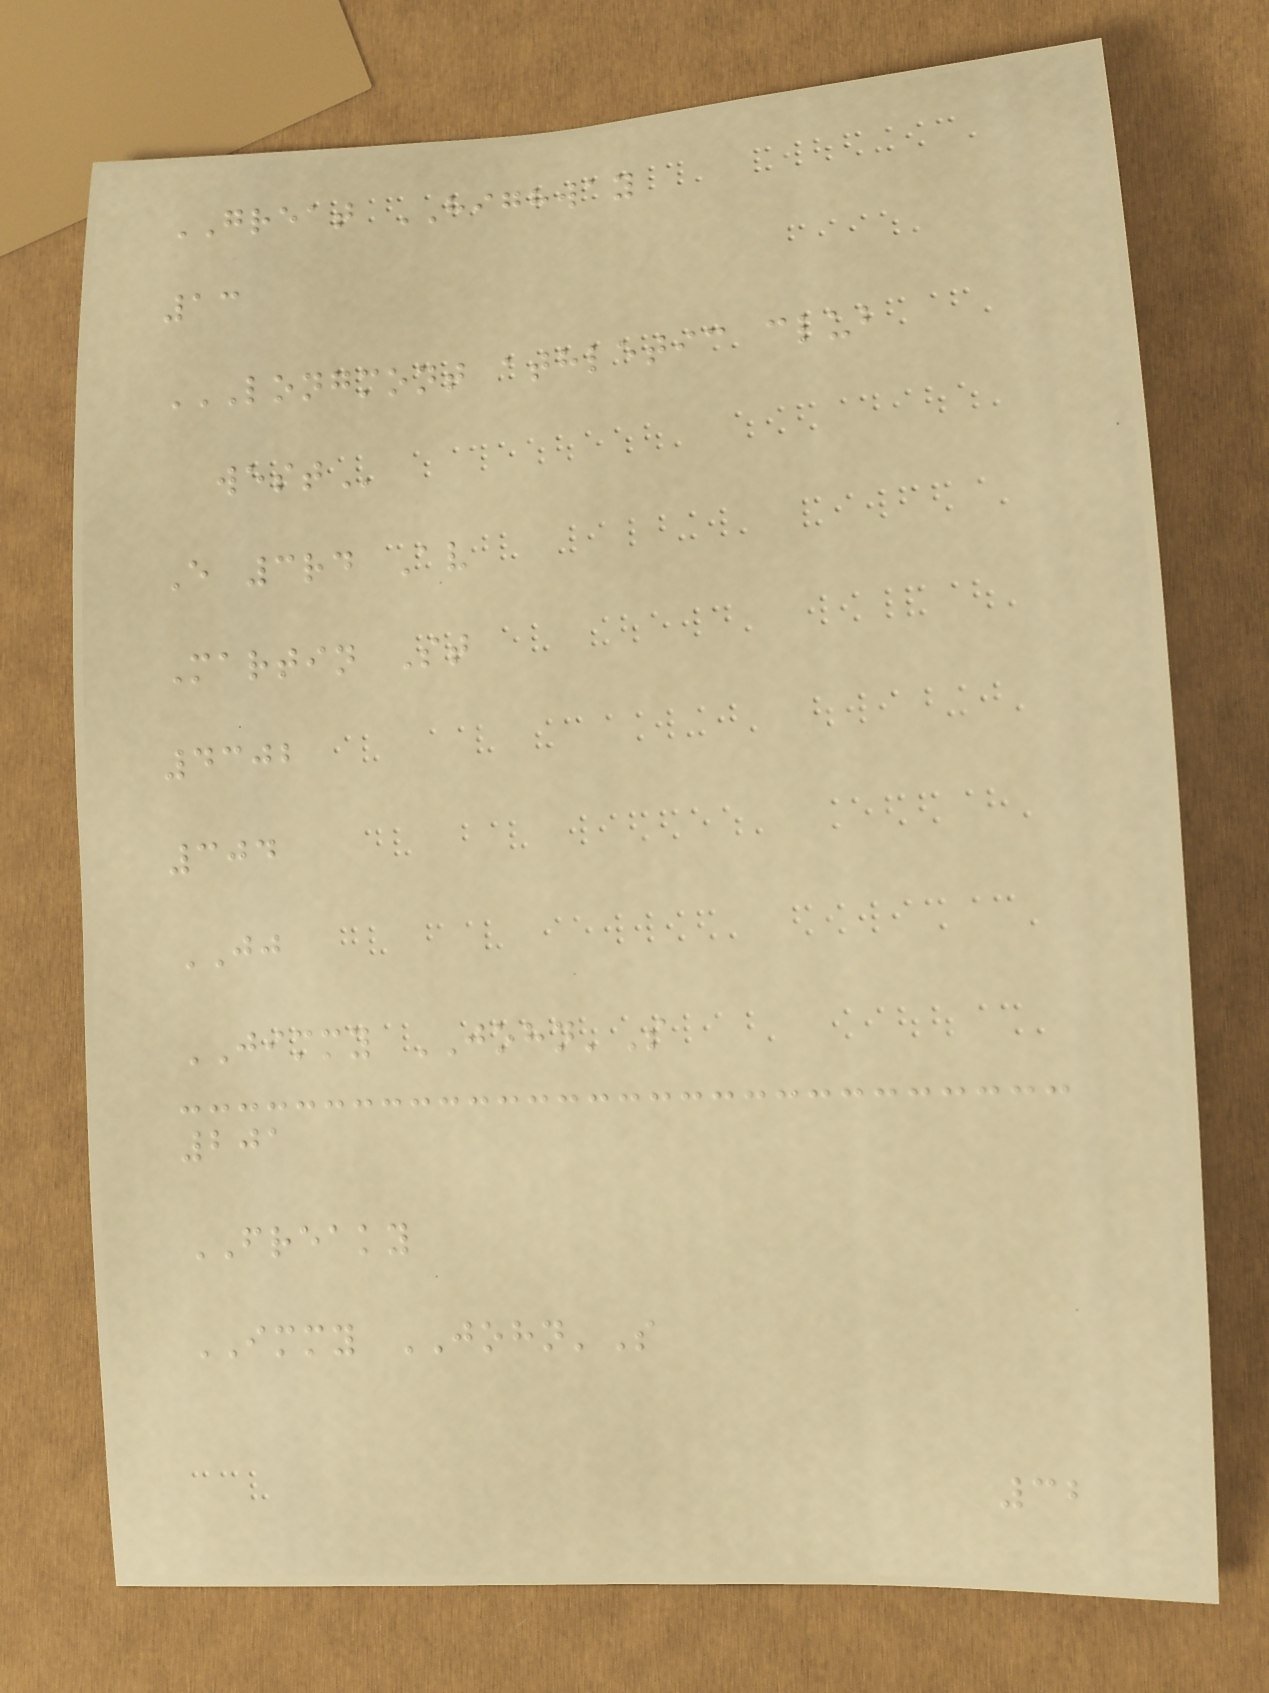GREAT HIGHWAY
13
LONGMONT ATHLETIC CLUB
WEST
E 3rd Av
Martin St
4302
304
JJ
JIMMY JOHN'S
201
FREAKY
IMMY JOHN'S
32
